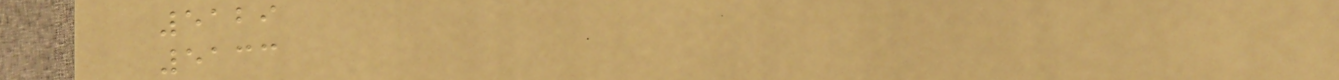5129
5133
